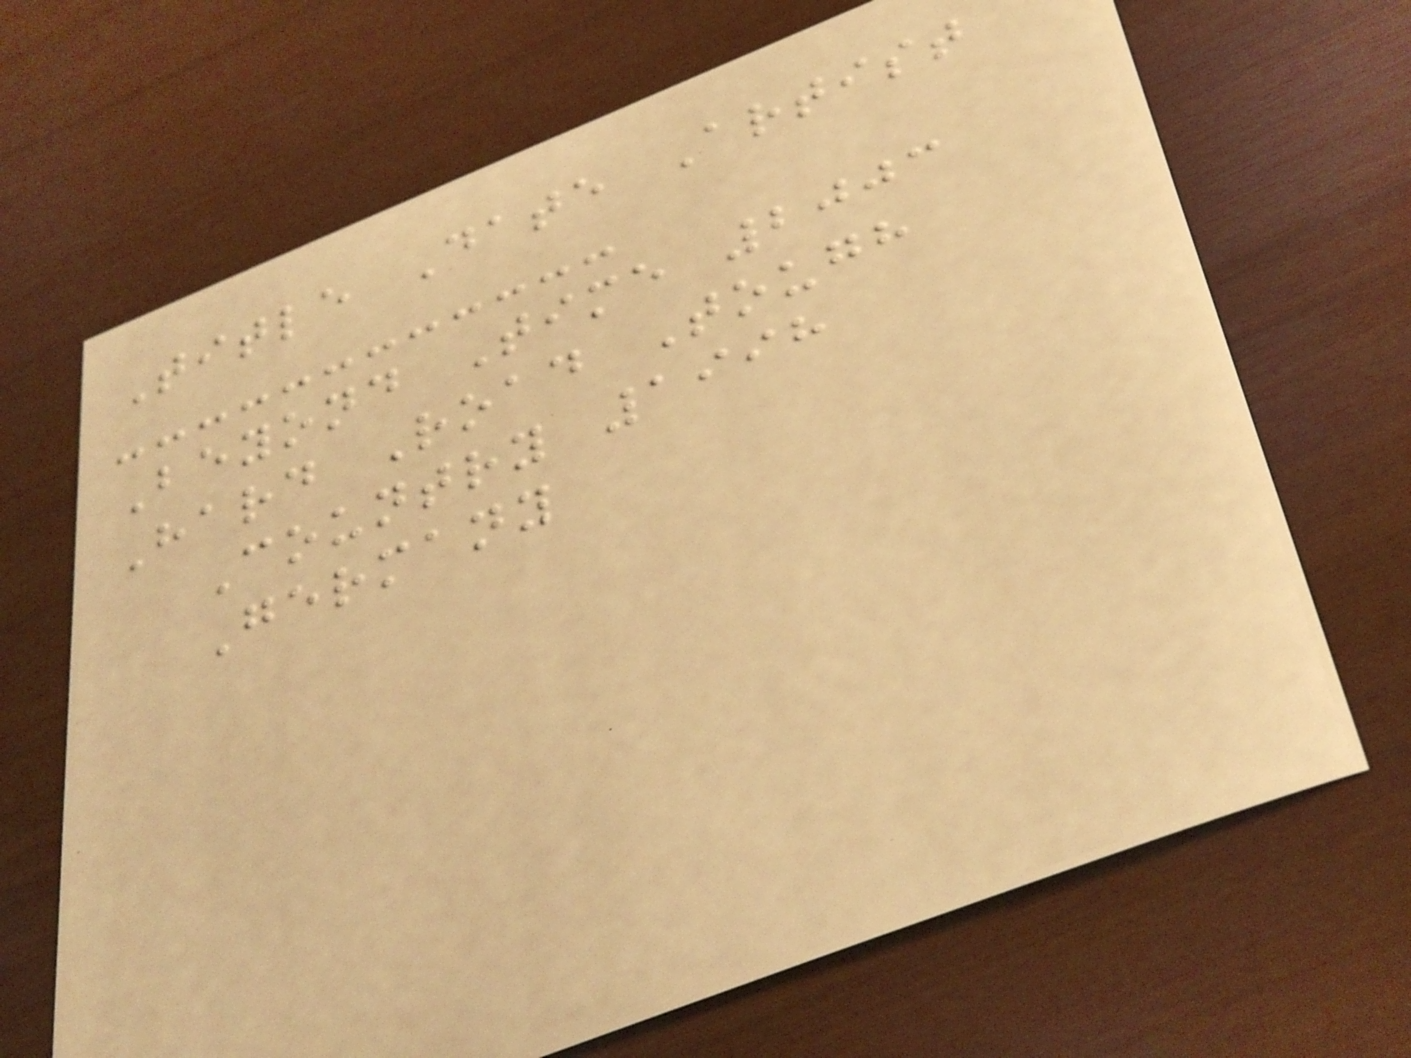Title Date Artist
Beyond Time 2003
Hard Road Tough
Country 1998
Germany
